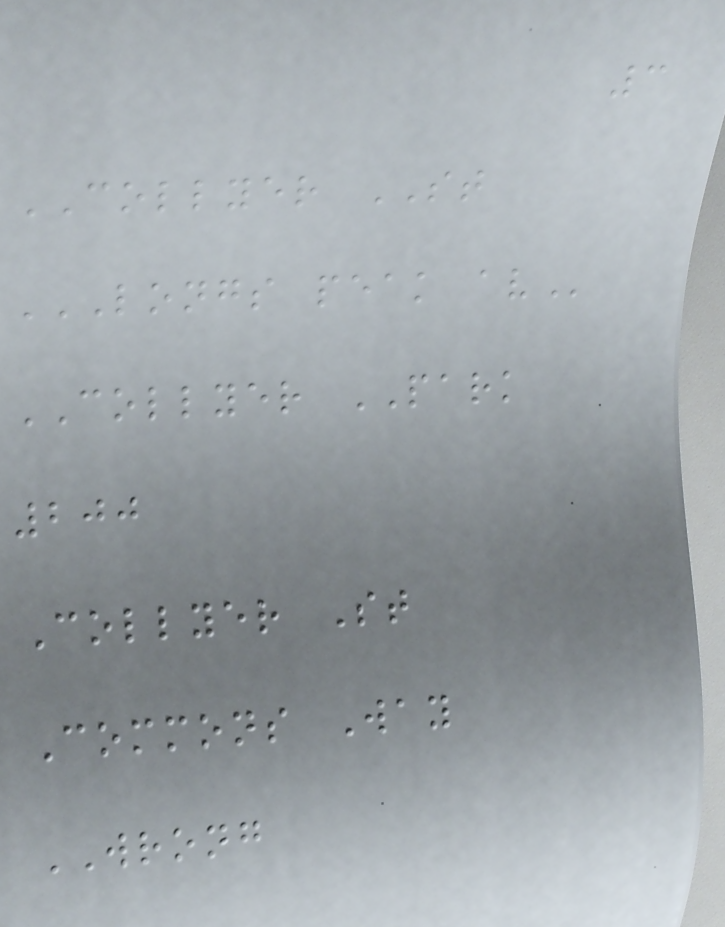3
COLLYER ST
LONGS PEAK AV
COLLYER PARK
200
Collyer St
Commons Way
WRONG
